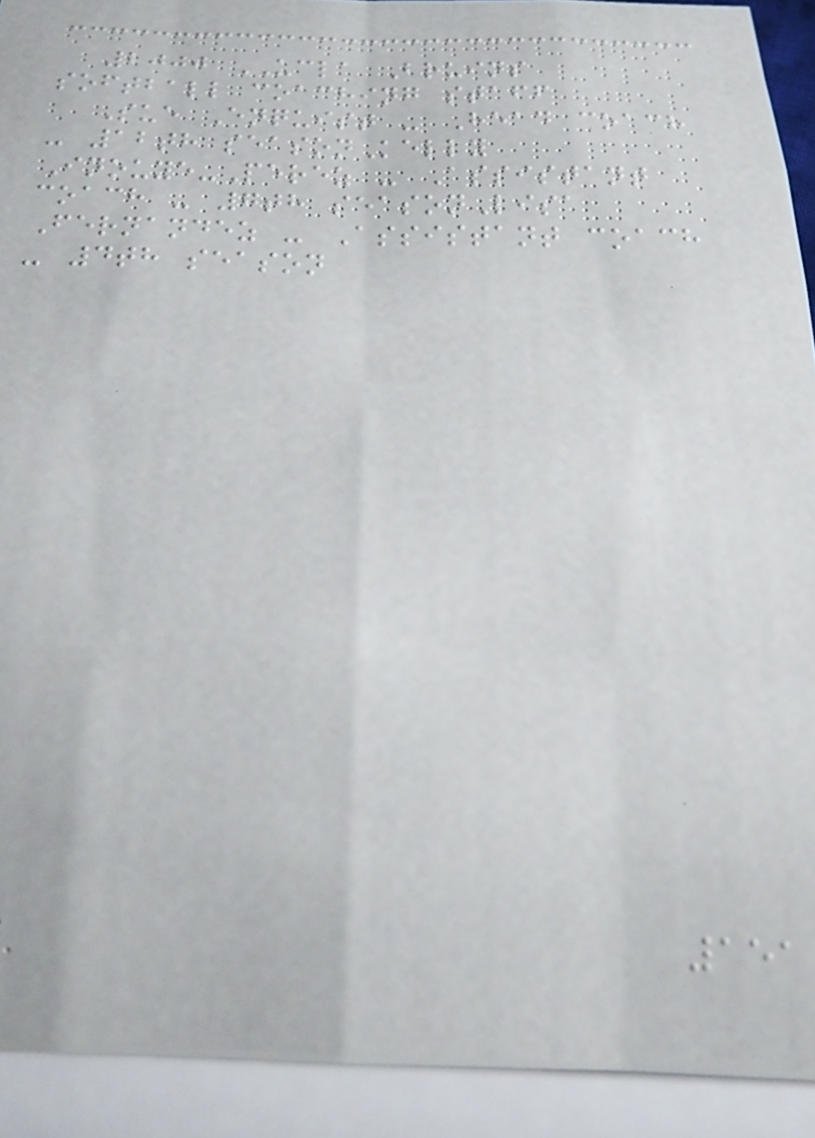2000 UCLA Bruins
softball coaching staff
Sue Enquist - Head coach
- 12th seasonKelly
Inouye-Perez - Assistant
coach - 7th seasonLisa
Fernandez - Assistant coach
- 4th season
151
